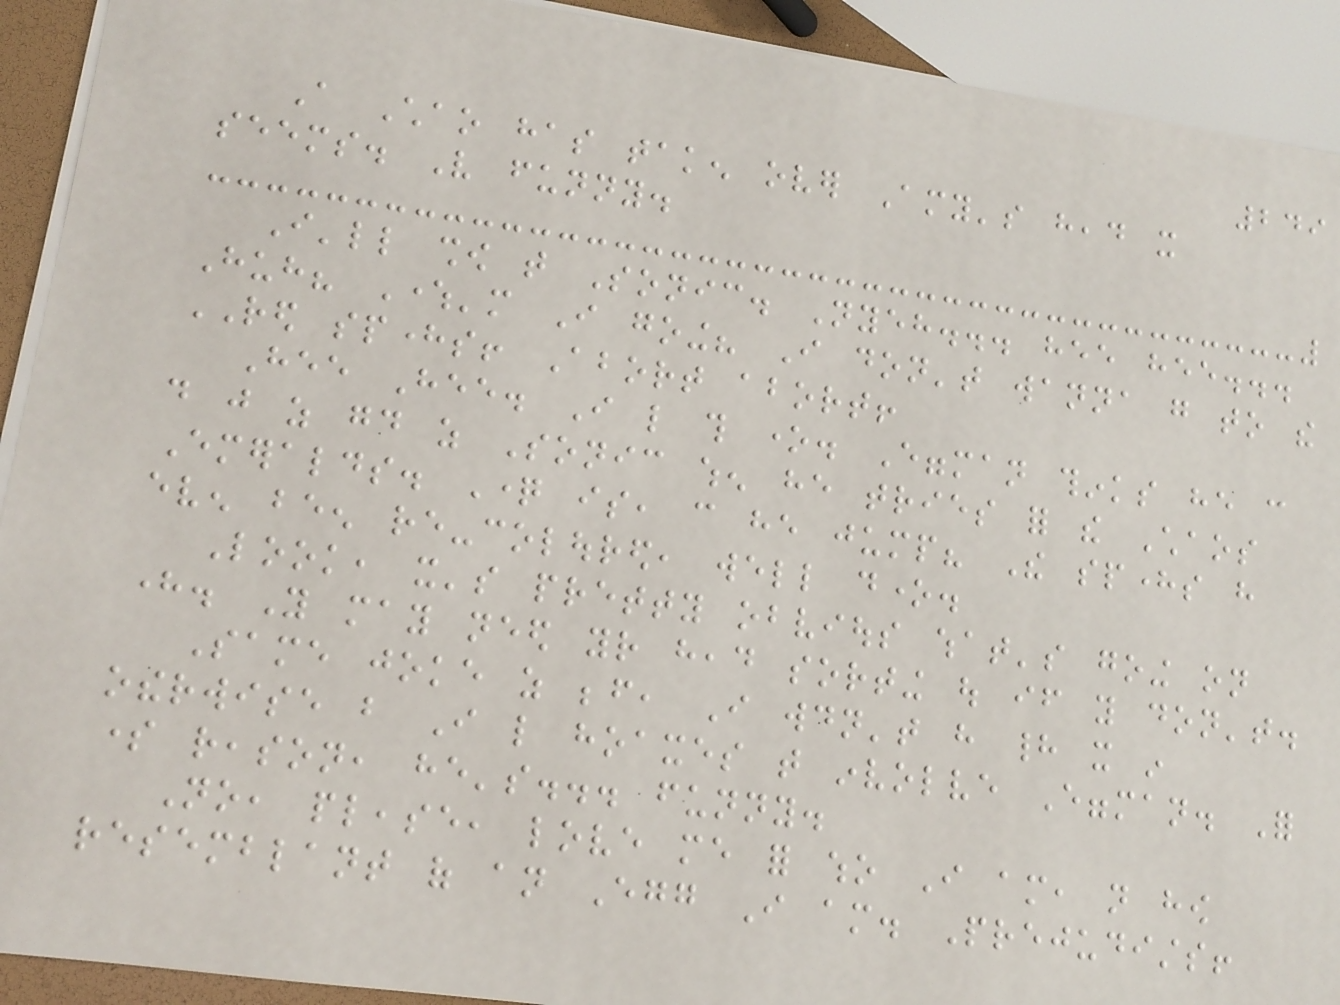249
A Chao has taken over Amy's head it
seems. Very funny.
I'll show that Sonic. Nyeh... hee hee...
Huh? Where'm I going? I don't wanna go to the
RED spheres! Abort abort!
Hee Hee. I like this one. Eggman thinks he can
do just as good as Sonic when he tries for the Chaos
Emeralds. Question is, can he jump? The spheres have
even been re-coloured, well done.
Look, it's pretty obvious what's going on
here. You may need your head sorting out if you don't.
Same joke as before, I wouldn't have had it in
otherwise but I like hoaxes that involve Eggman. For
some reason, he's... funny.
No, please, love me for who I am, not how
resemblant of an Egg I am. Prejudists!
